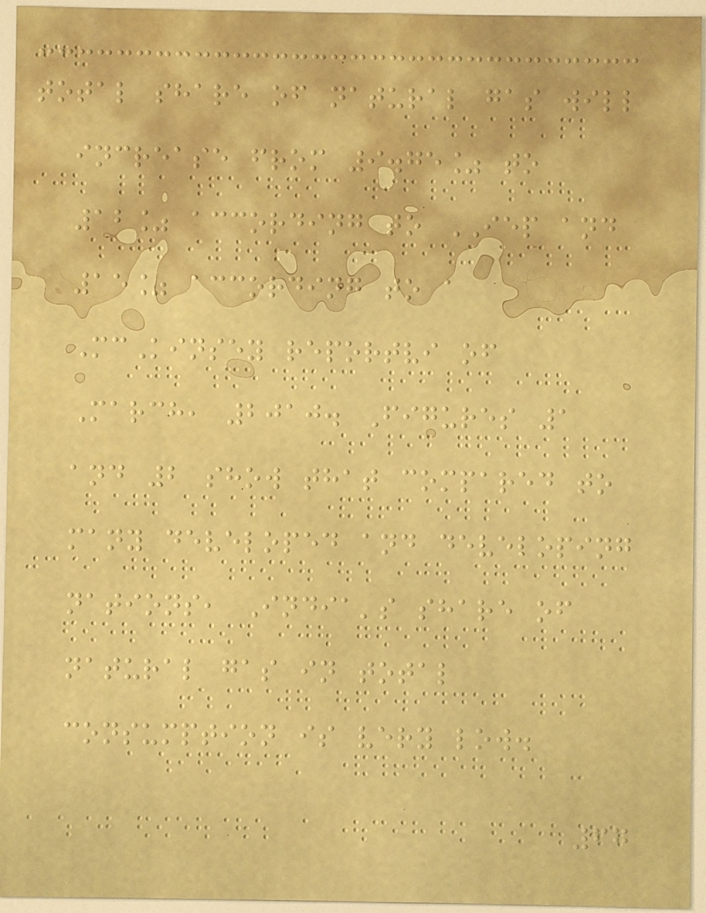total share of natural gas will
increase from 9.75% to
12% according to IEP and
15% according to a
McKinsey reportvi of
March, 2010. Figures 1
and 2 show that compared to
many developed and developing
nations, India's share of
natural gas in total
consumption is very low.
67
